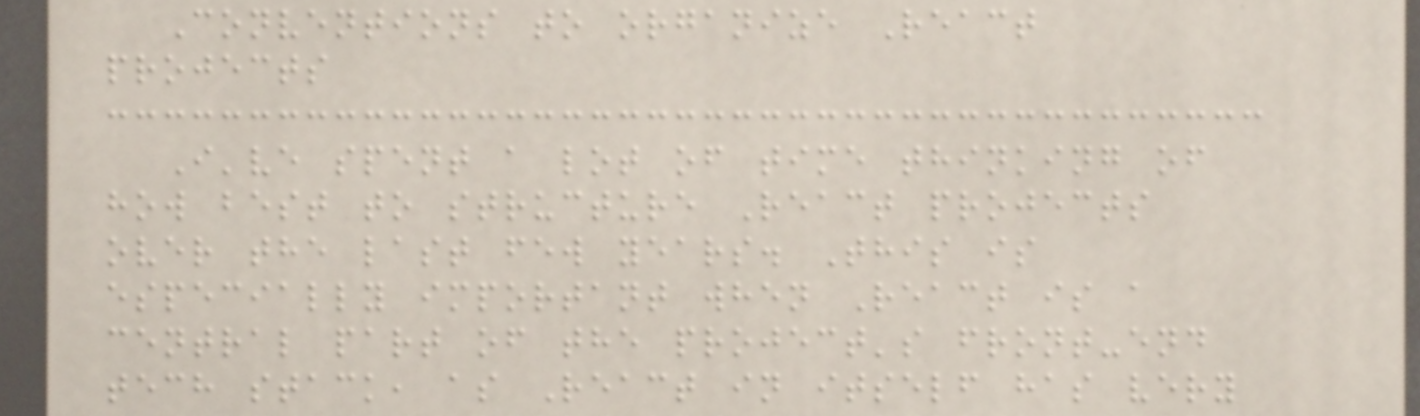Conventions to organize React
projects
I've spent a lot of time thinking of
how best to structure React projects
over the last few years. This is
especially important when React is a
central part of the project's front-end
tech stack, as React in itself has very
